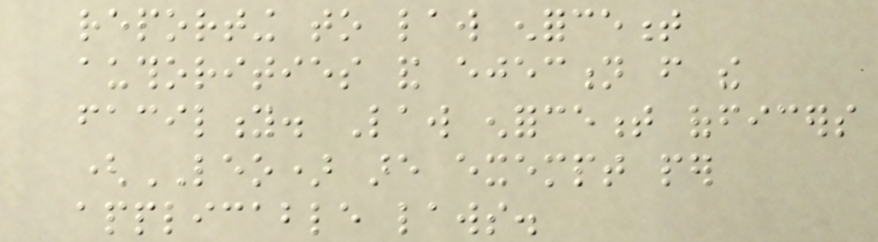reporting to law enforcement
authorities and ejection from the
facility. Law enforcement officers
(LEO) are exempt per
applicable laws.
